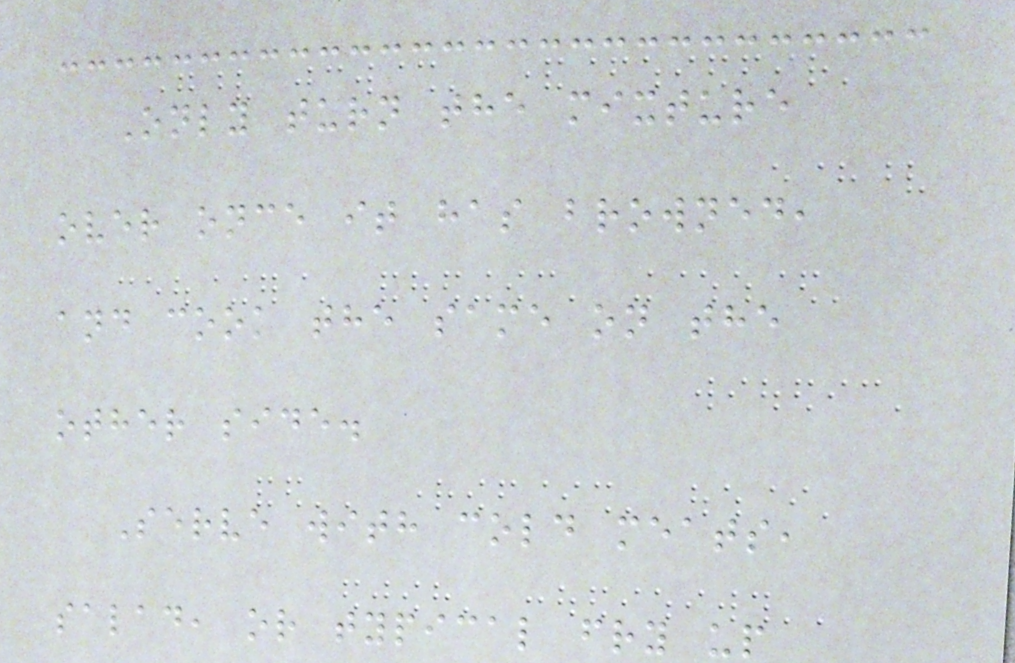Only turn the mixture
over once it has browned,
and cook the same on the
other side.
Serve with cold meats,
salad, or typical fry up
